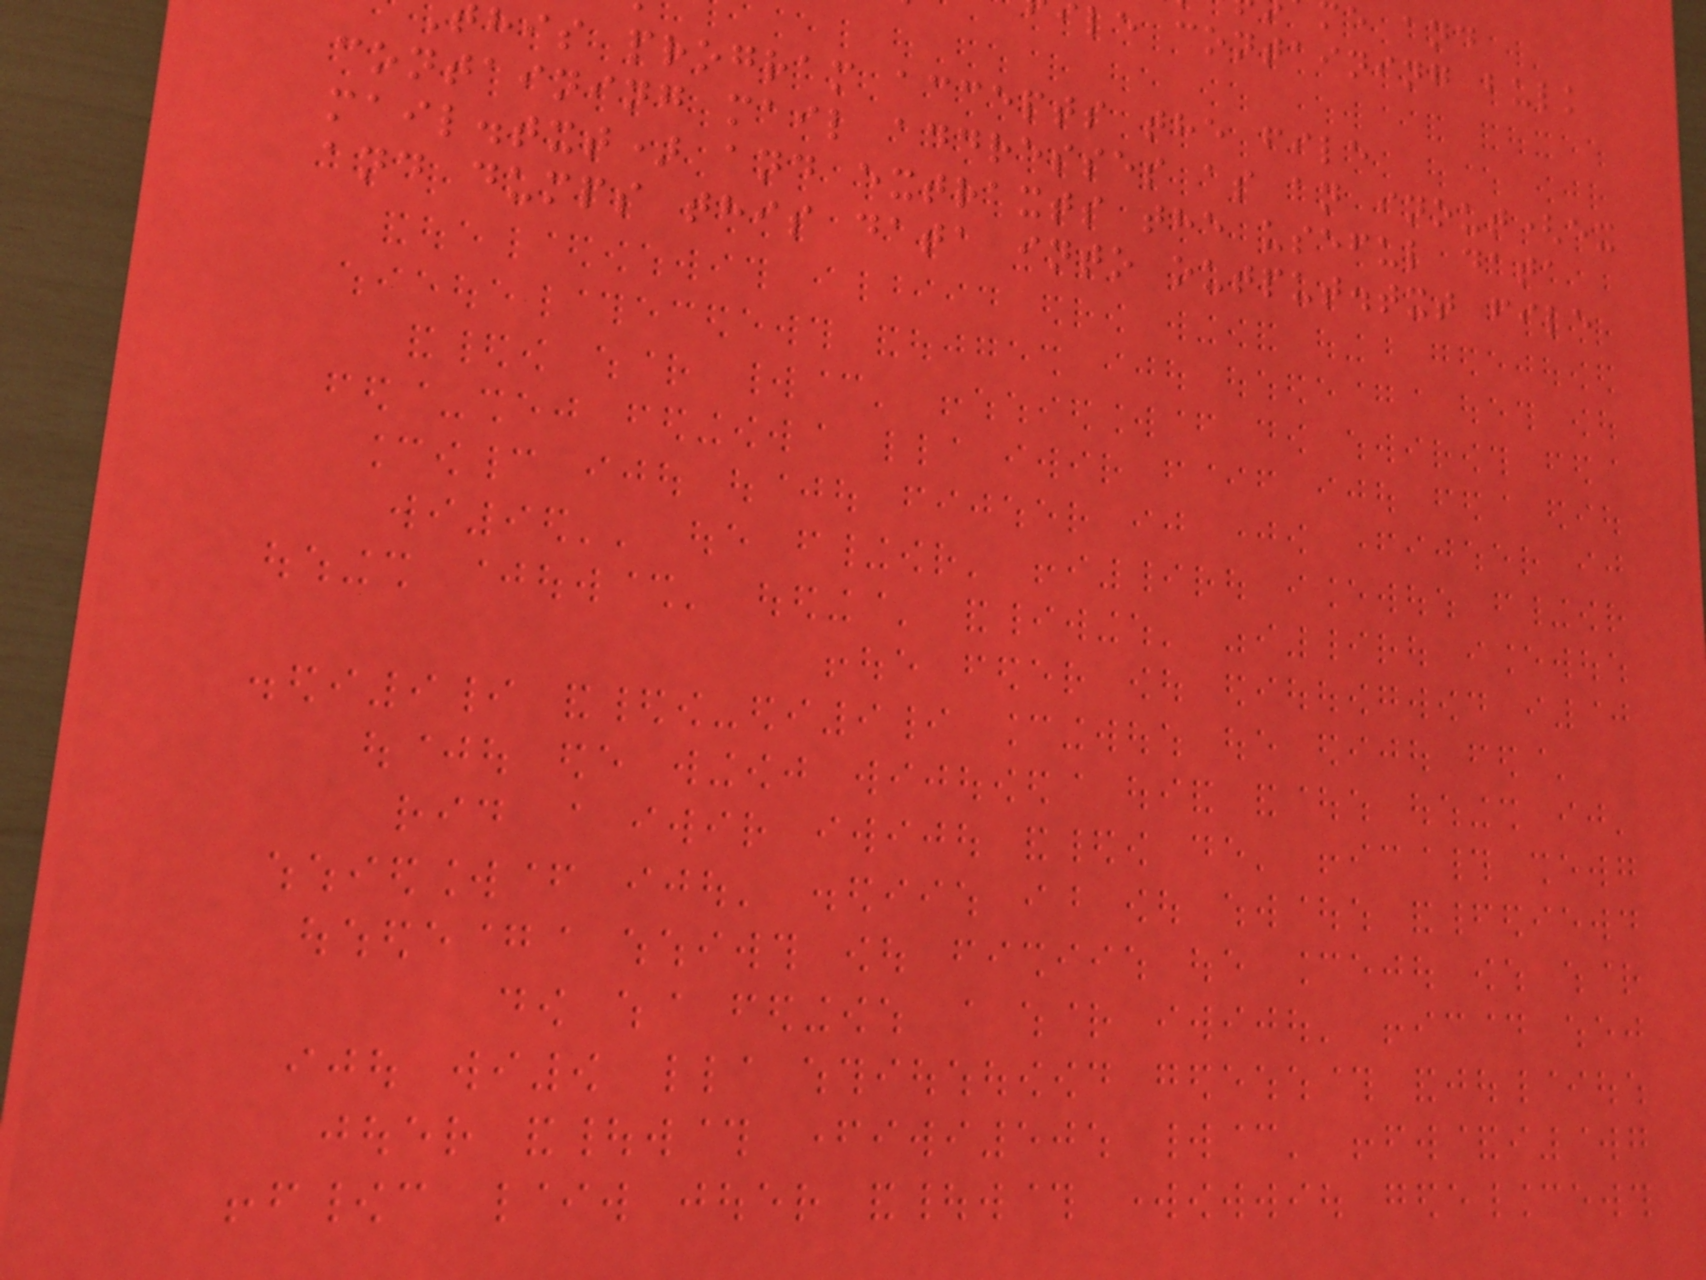le containing bulk
his program accepts the file
containing mail addresses as an inout(ex
mail.txt) and extraxts the useful data
and dumps this data into output.txt file
